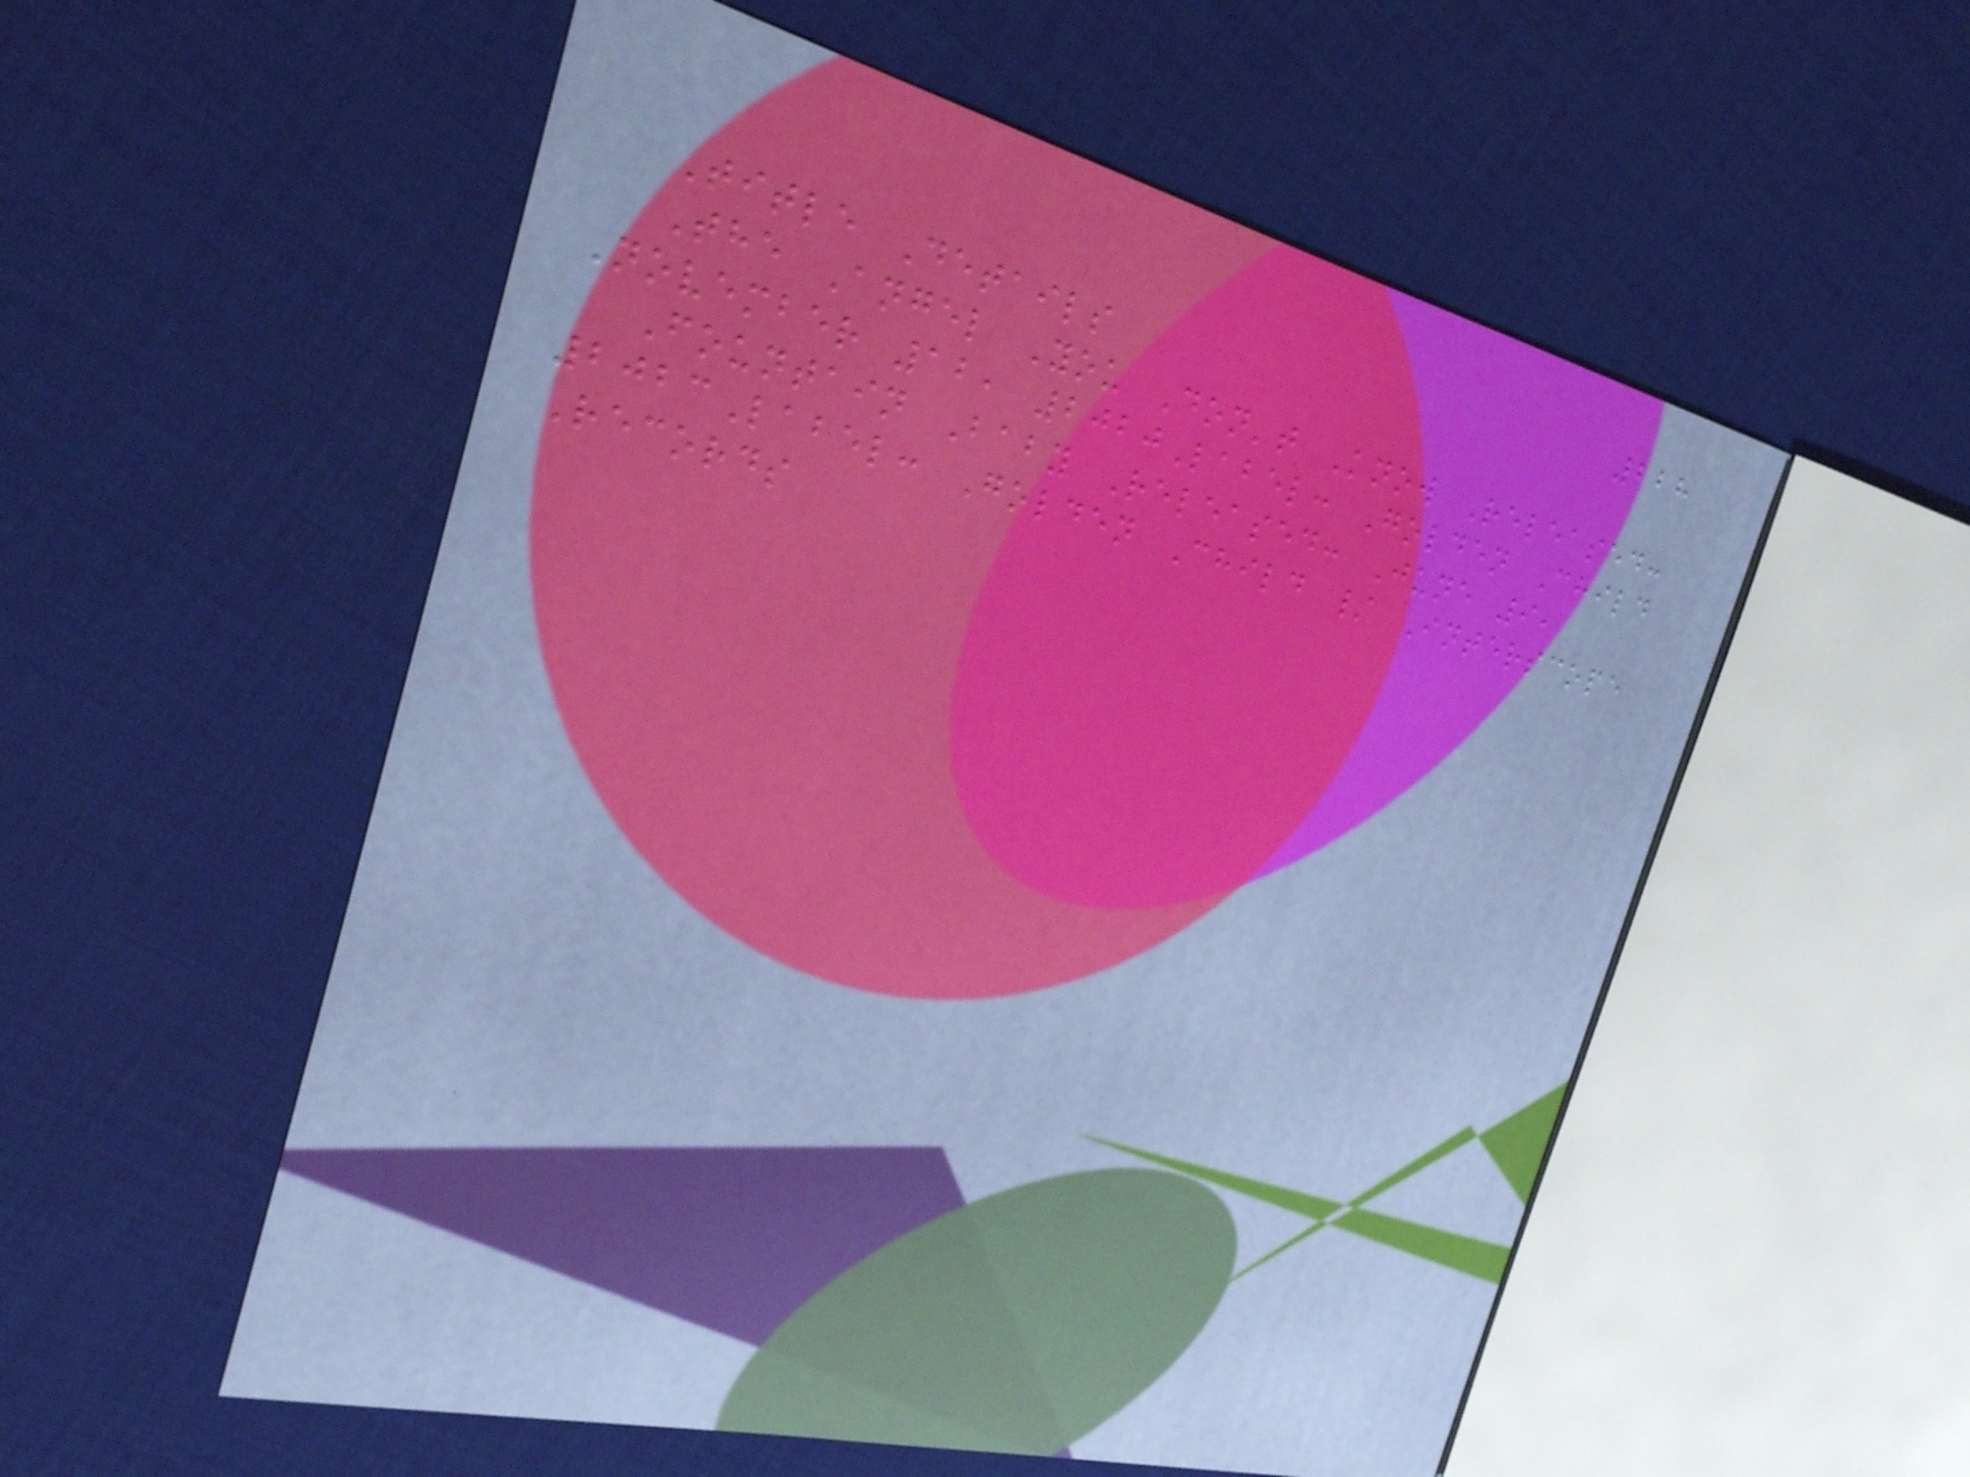228
Title Details
The Angel You Don't Know Released:
November 12, 2020Label: Golden Child
Fountain Baby Released: June 9,
2023Label: Golden Child / Interscope
Records
